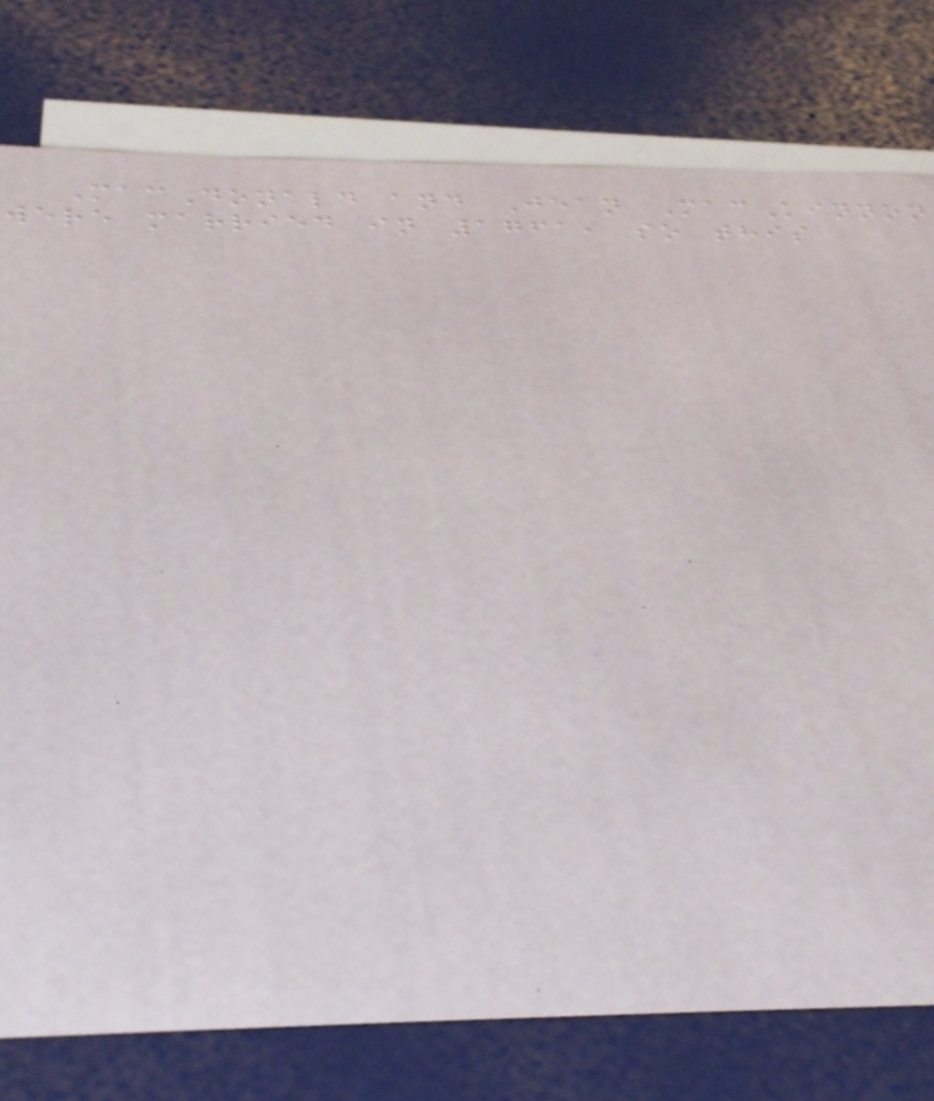MacDonald and Jean MacKinnon
were married in 1761, so this
